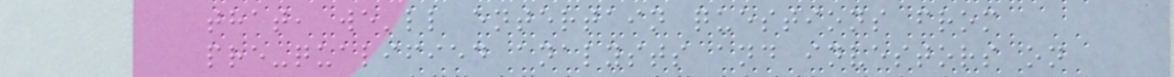that, we'll entertain questions from
pre-qualified analysts and investors on
